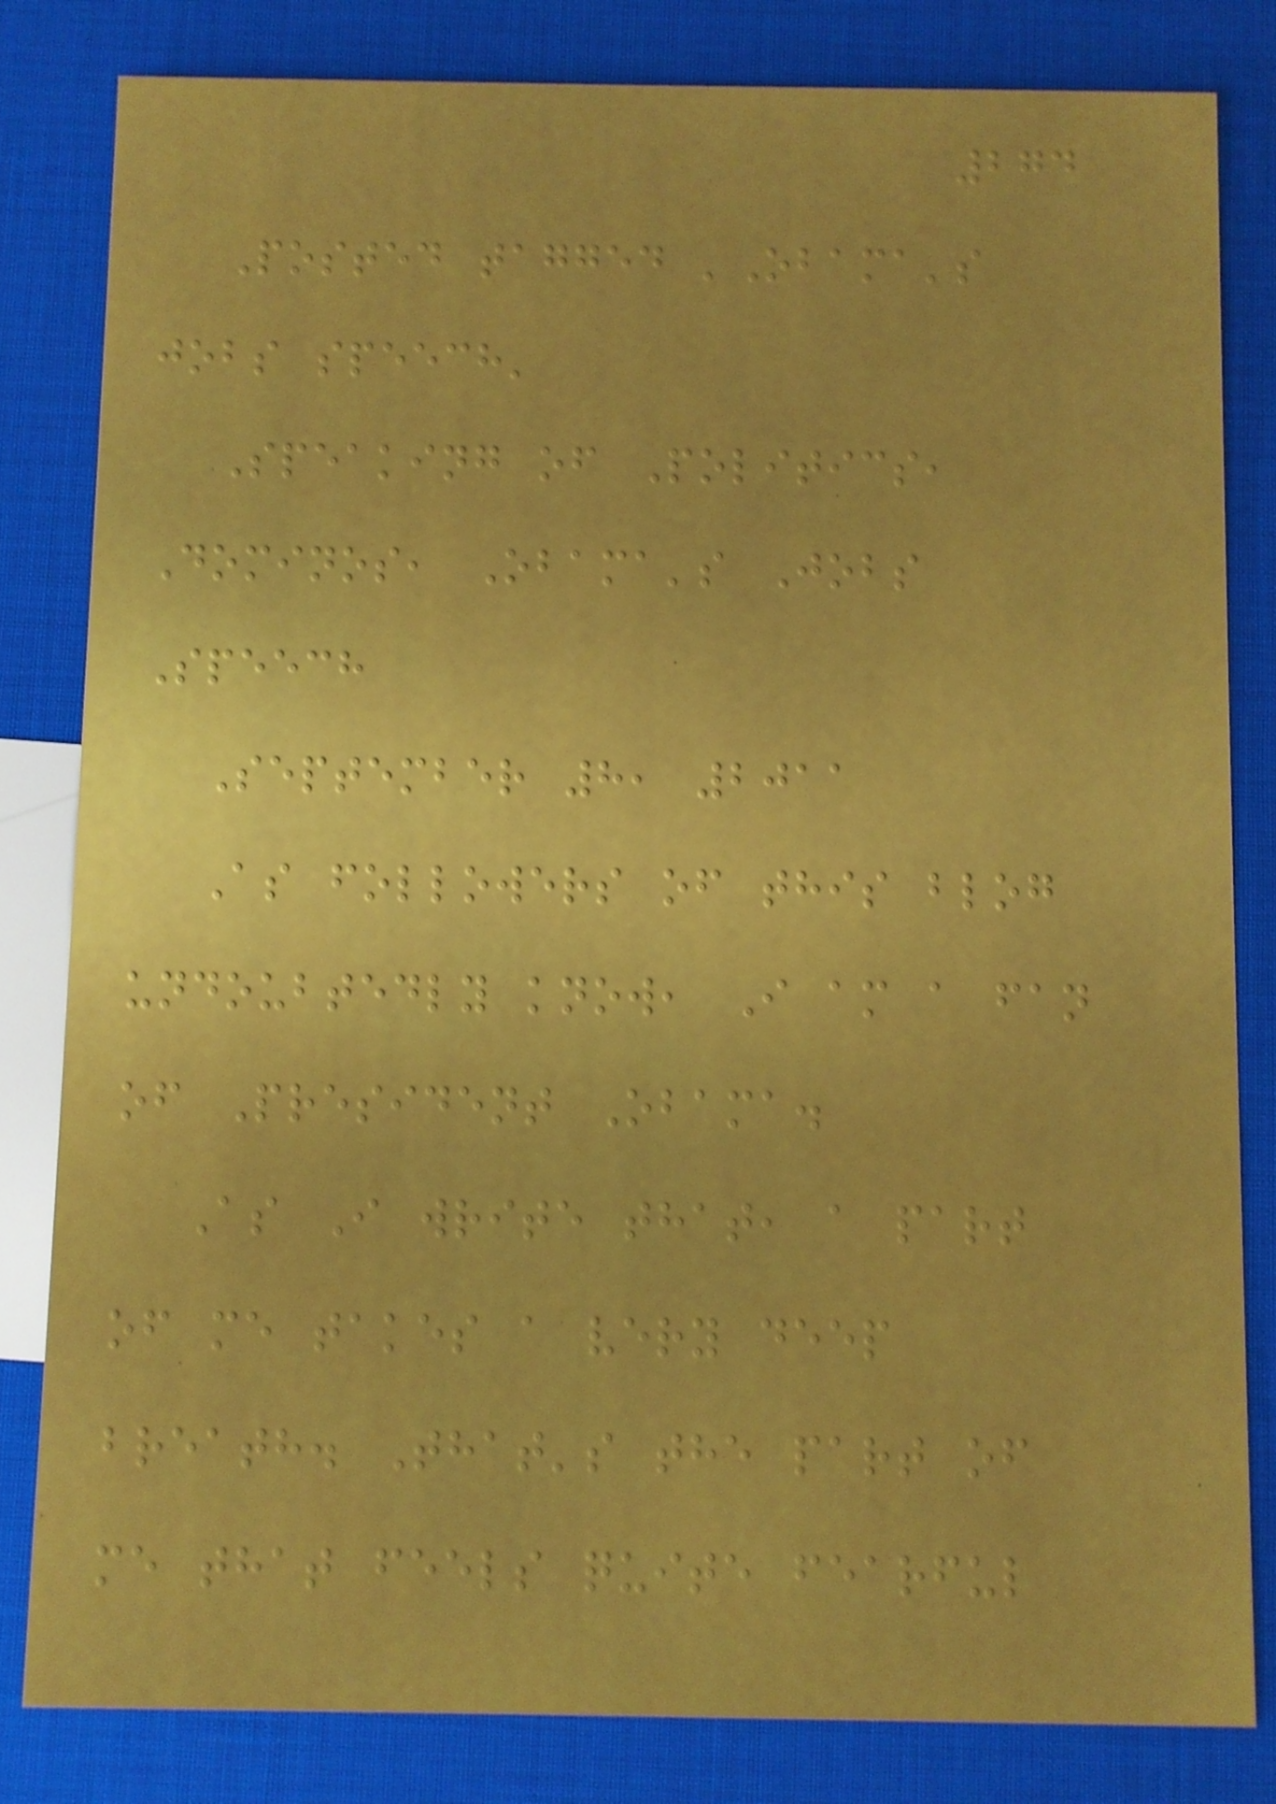274
Posted tagged 'Obama's
jobs speech'
Speaking of Politics,
Dominos, Obama's Jobs
Speech
September 8, 2011
As followers of this blog
undoubtedly know, I am a fan
of President Obama.
As I write that, a part
of me takes a very deep
breath. That's the part of
me that feels quite fearful
